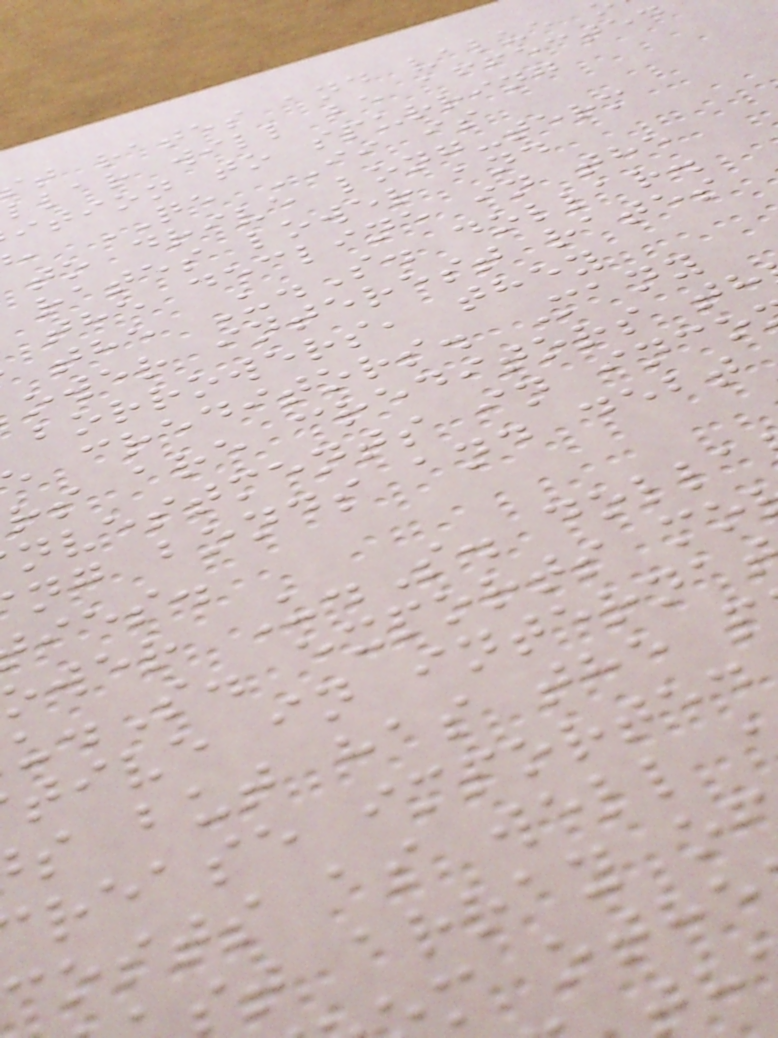t rates and value
llar will be affected
ition to spurring
, QE II is
to drive long-term
rates lower and
the decline in the
the U.S. dollar.
ower interest rates
borrowers, they
creditors. Many
rs are creditors th
nvestments in inco
ng bonds and debt
ies.
wer U.S. dolla
.S. exports mo
tive in interna
s but has the p
rease imported
costs as well
t array o
